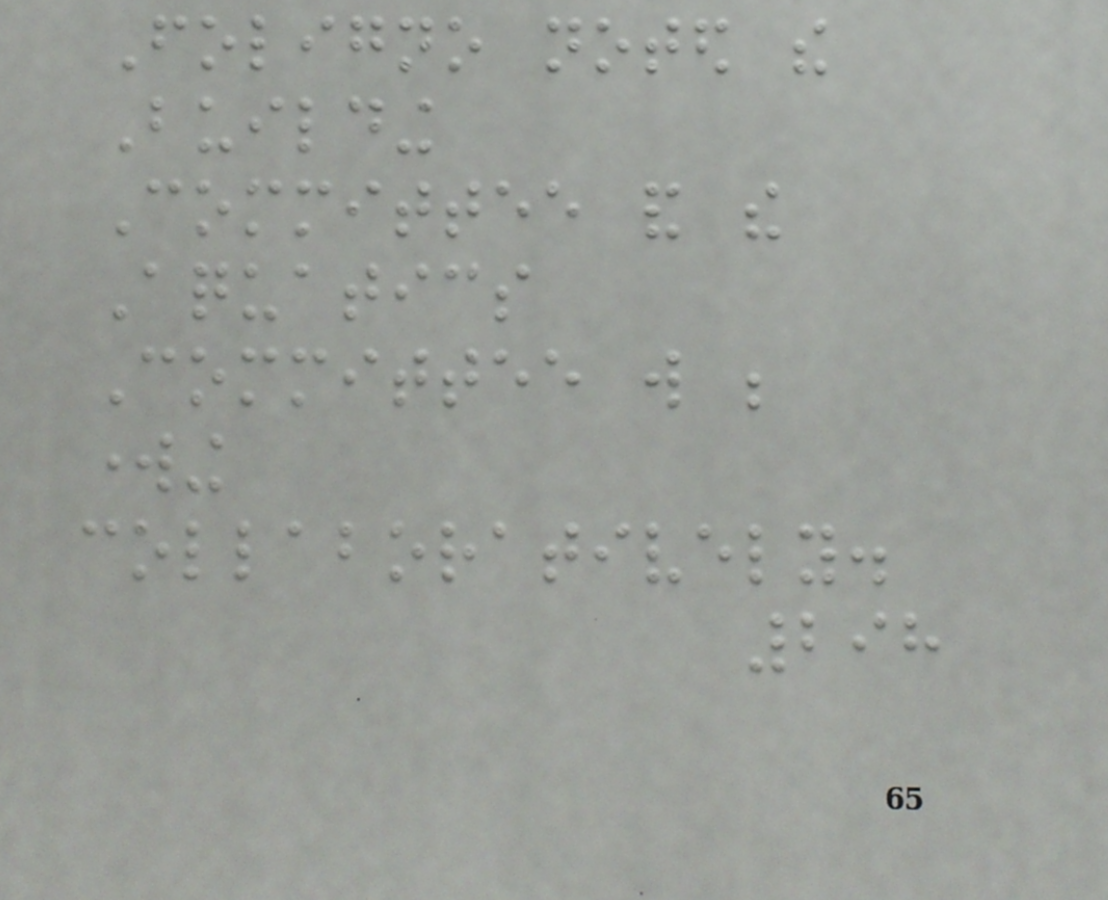Foligno noted the
Building
Committee and the
Aquatics
Committee will be
working
collaboratively.
298
